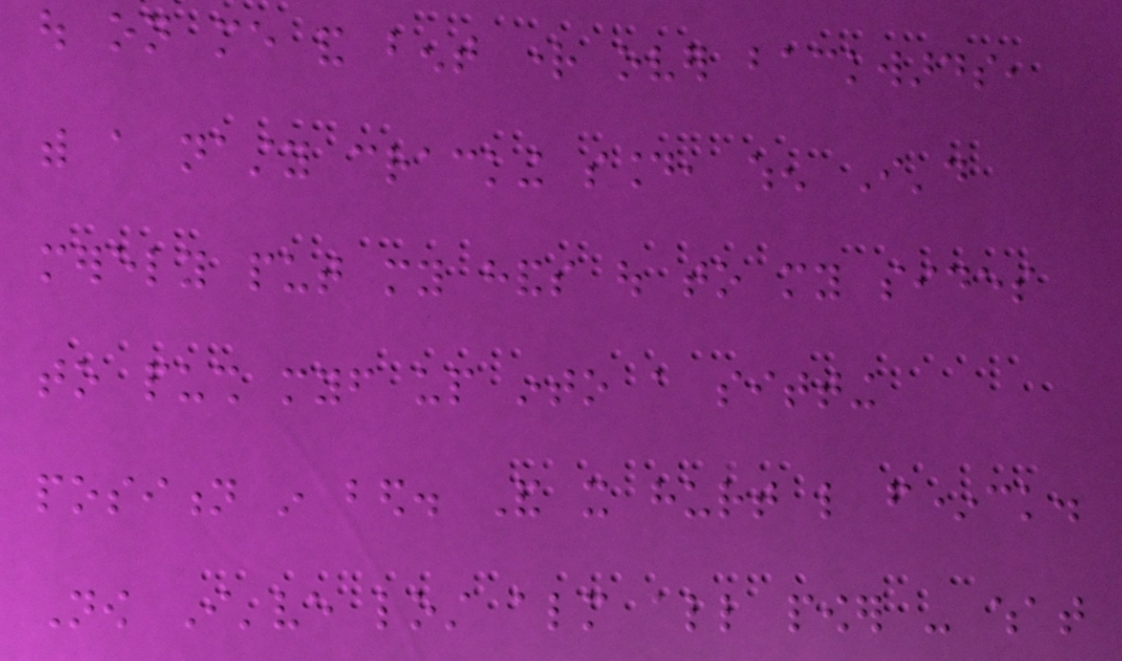out on me and bent right over backwards,
with a nasty cracking sound, when I'd
merely put my hands out to my sides
to push myself up into a sitting
position in bed. And it hurt like f*ck.
Now I've lost almost all power - what
